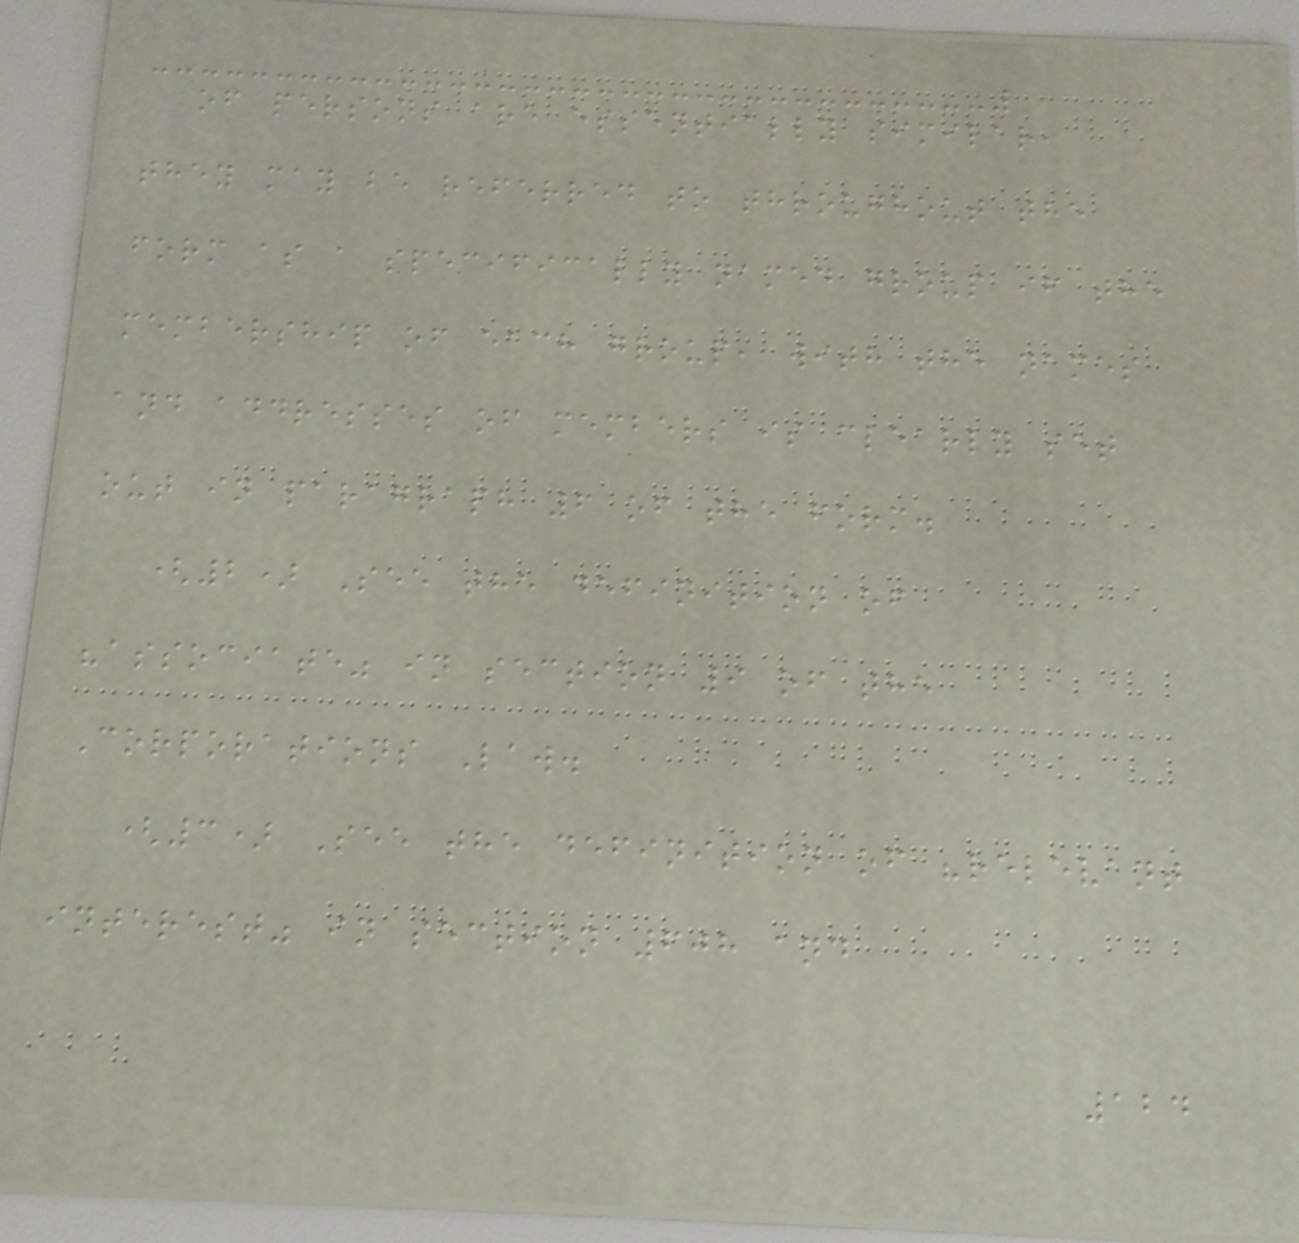of persons are essentially similar,
they may be referred to throughout the
form as a specifically named group if the
membership of each group, with the names
and addresses of members is clearly set
out in paragraph 6 of the form.
(2) See the definition of
"associate" in section 9 of the
Corporations Law.
(3) See the definition of "relevant
interest" in section 608 and
124
